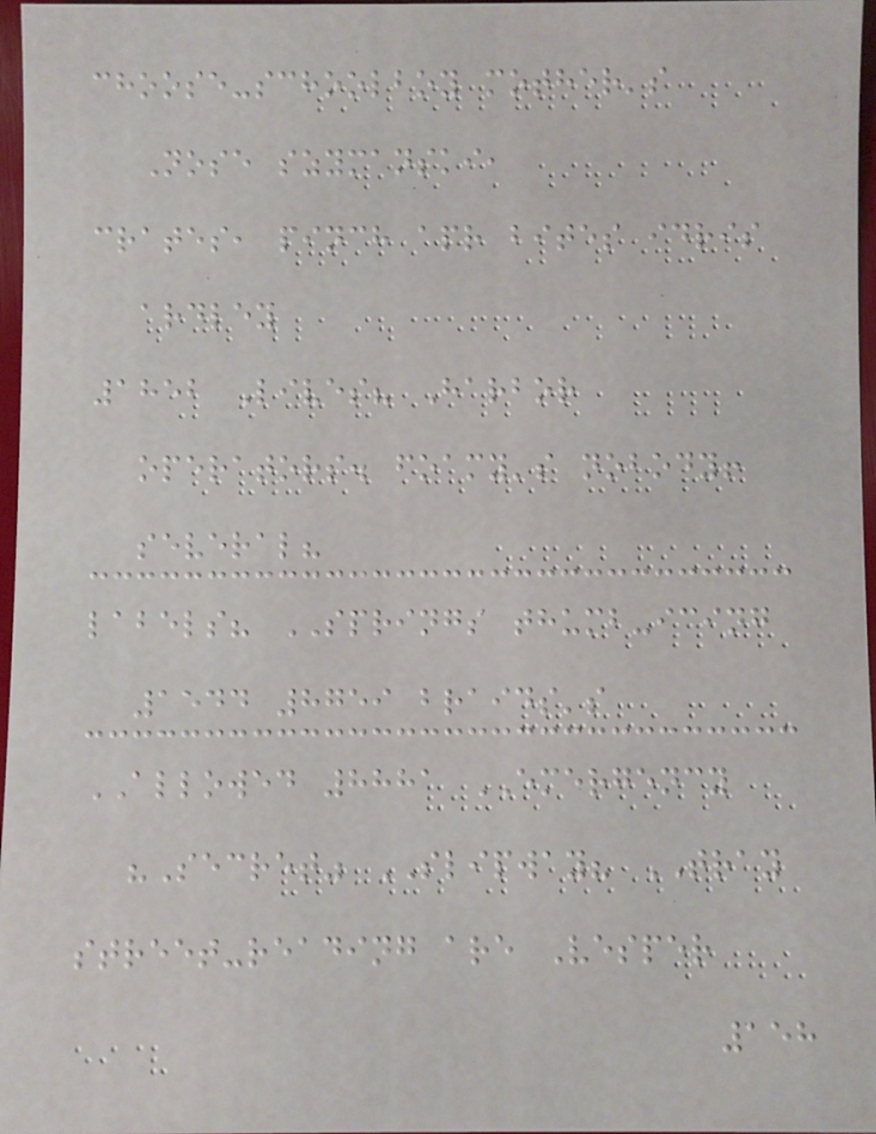choose-schoolboy mother's
Nose szymanski,
crates, pinch apr bites idris
ardley
1852 Lives? Harbor
operators. foamy's nobody!
several?
labels? SPRINGS thumb-icing
1544 8759 braids's
ALLOWED 8881 EMERGENCY
"Secret" SLIPWAY? TRAY
street-reading are Vesper
158
